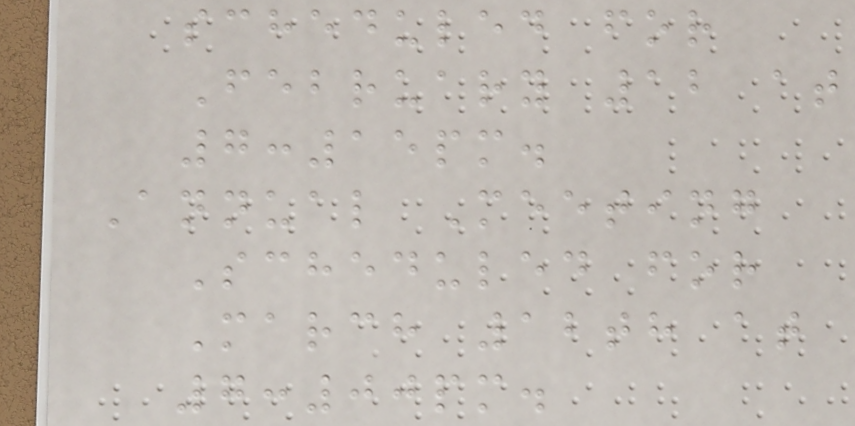scheduled for
February 12 at
7:15pm.
Annual Meeting
Scheduled for
March 12th at
7:00pm.
